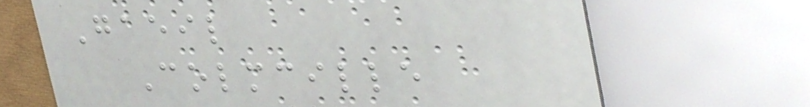Gaeil
Colmcille
